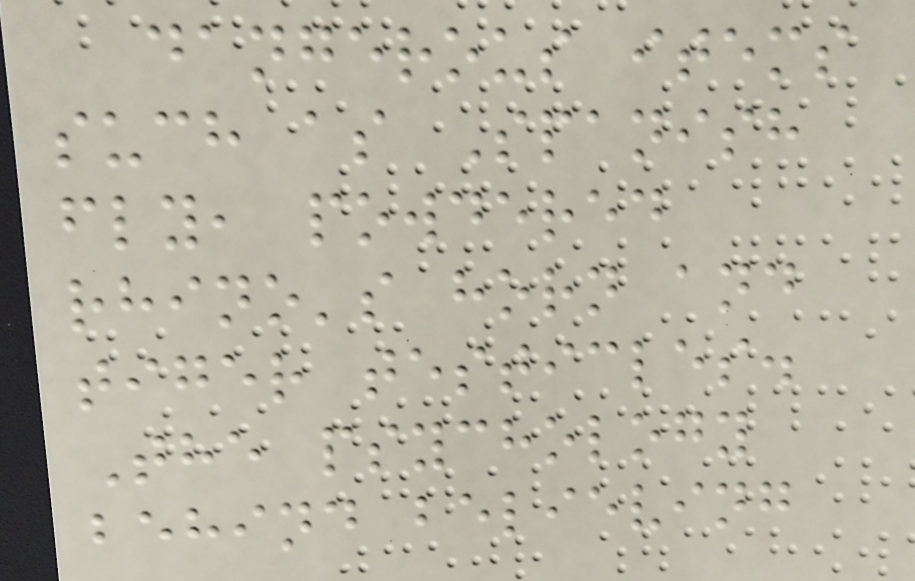dangerous items
such as Spanish
fly, powdered
rhino's horn and
tiger testicles.
The psychology
behind believing
